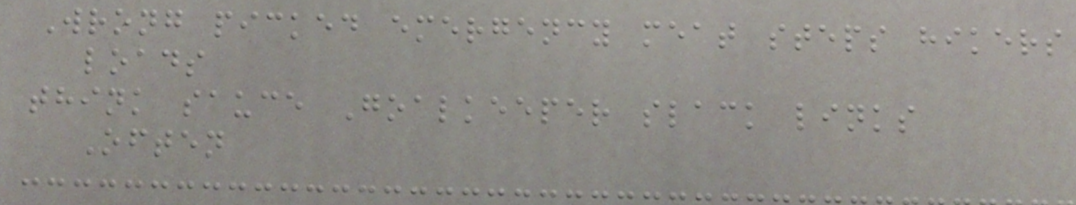Wrong picked emergency meat steps hikers
loads
think sauce Goalkeeper slack links
Often
